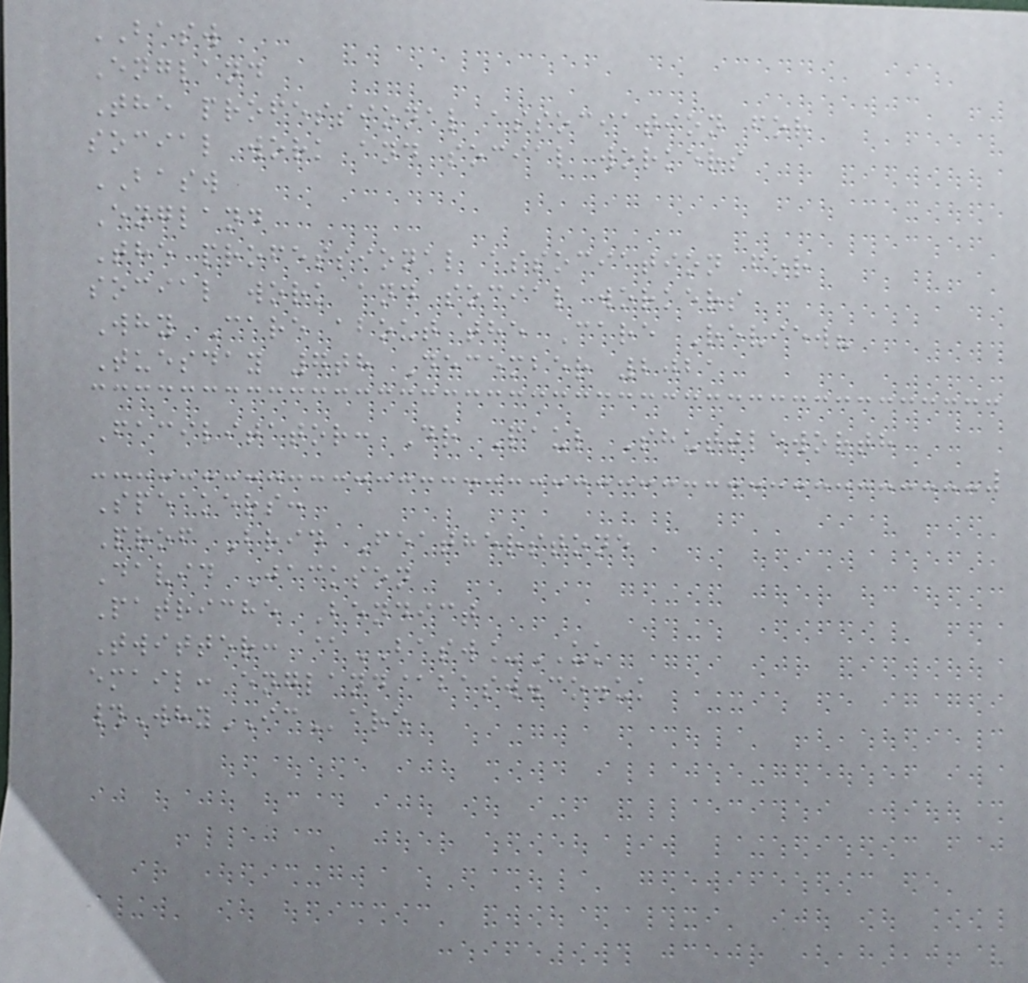BASW
England
The professional association for
social work and social workers
BASW
England
The professional association for
social work and social workers
Why Care about the Care Review?
Tuesday 7th December 2021
Facilitator: Dr Paul Shuttleworth
Speakers:
Prof Brid Featherstone
David Jackson
Patriche Bendict
Twitter: @BASW_UK
email: england@basw.co.uk
#WhyICare
